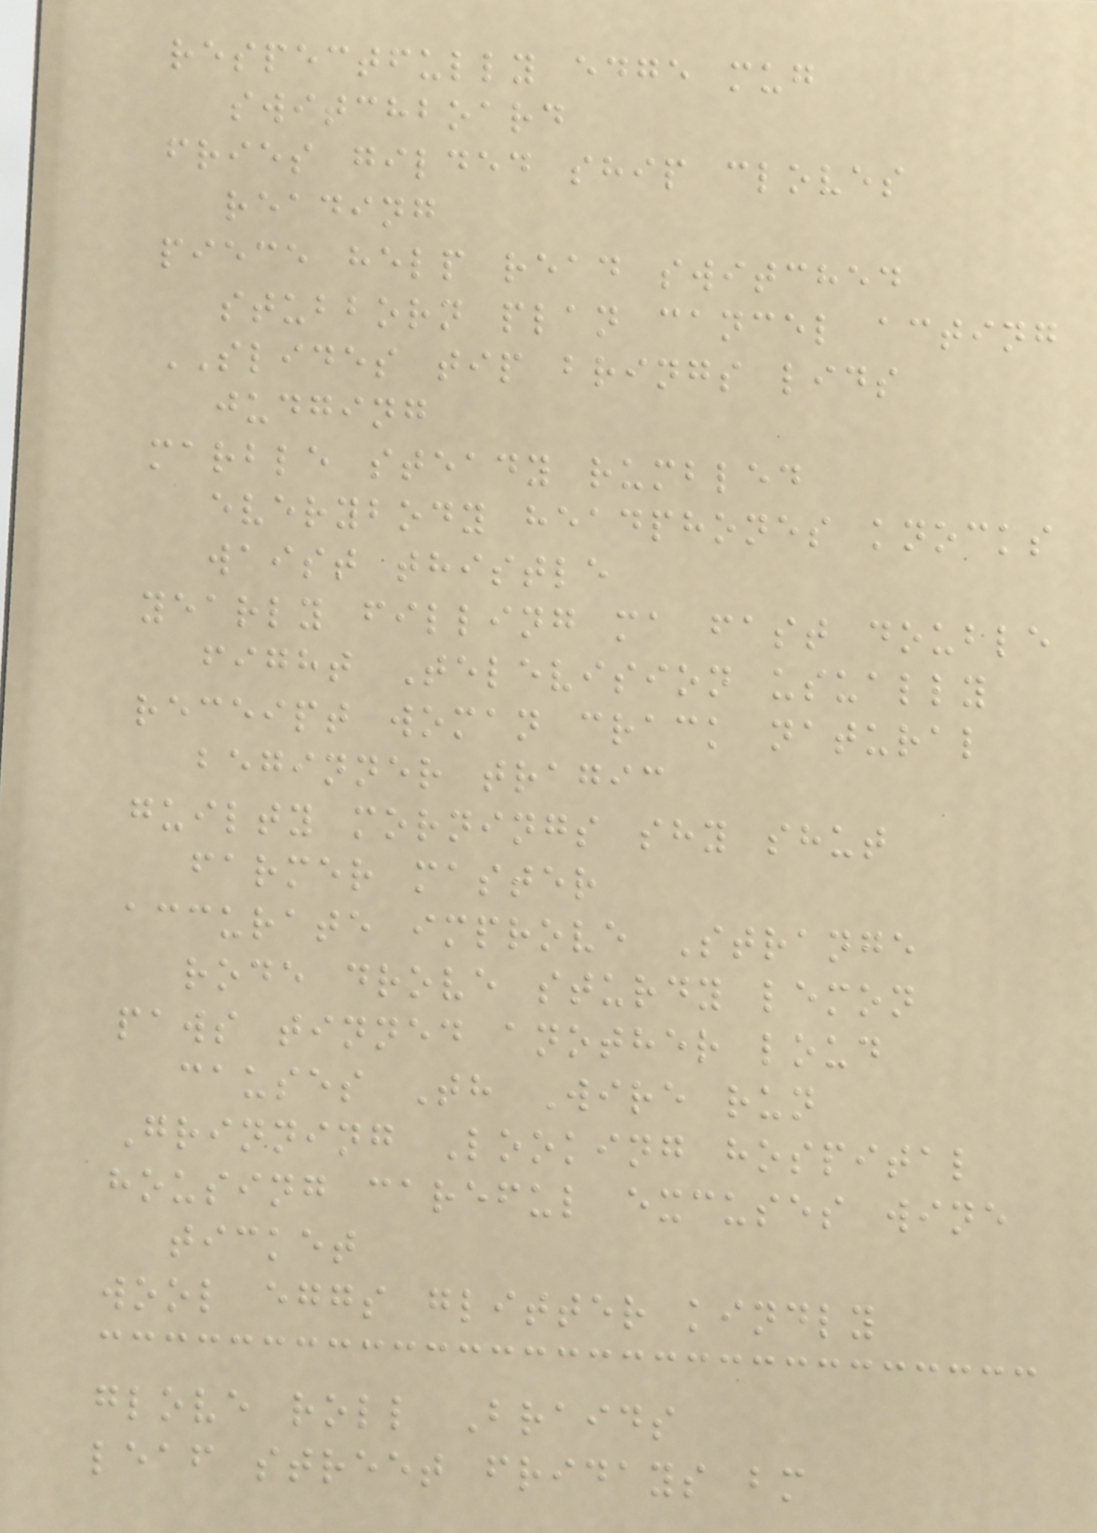respectfully edge mug
switchboard
fries gilded ship cloves
reading
piece help read switched
stubborn plan cancel acting
SLIDES tip brings lids
judging
marble steady rumbled
everybody headphones knocks
waist thistle
yearly filling ma fast double
fight Television usually
receipt woman crack natural
beginner tragic
guilty mornings shy shut
farmer master
accurate improve Strange
rode drove sturdy lemon
paws tinned another loud
causes Th Wire run
Grinning Looking hospital
housing careful excuses wine
ticket
wool eggs glitter kindly
glove roll Braids
leaf street fridays bm
